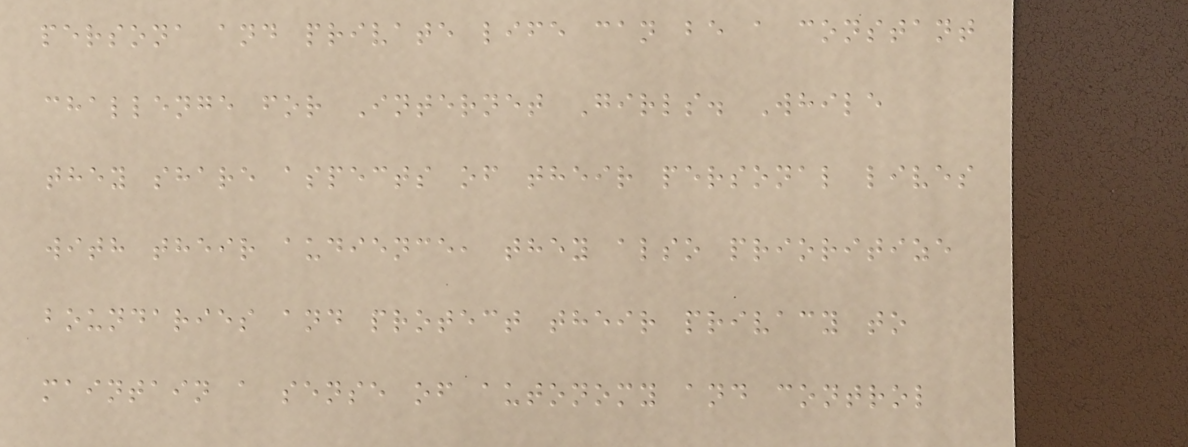persona and private life can be a constant
challenge for Internet Girls. While
they share aspects of their personal lives
with their audience, they also prioritize
boundaries and protect their privacy to
maintain a sense of autonomy and control
